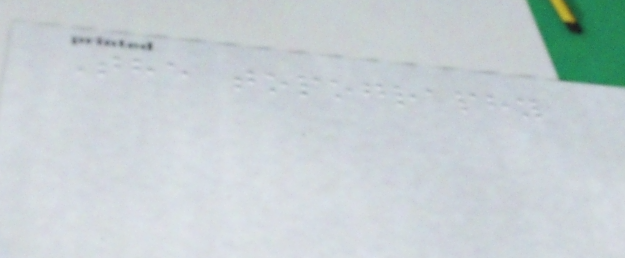The topography
